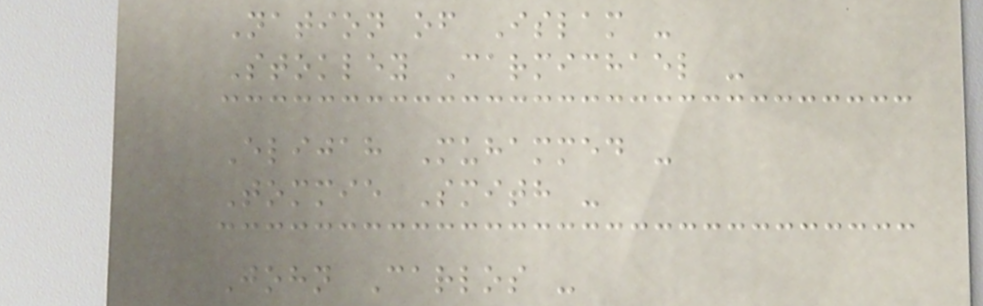Nation of Islam -
Stokley Carmichael -
Elijah Muhammed -
Tommie Smith -
John Carlos -
